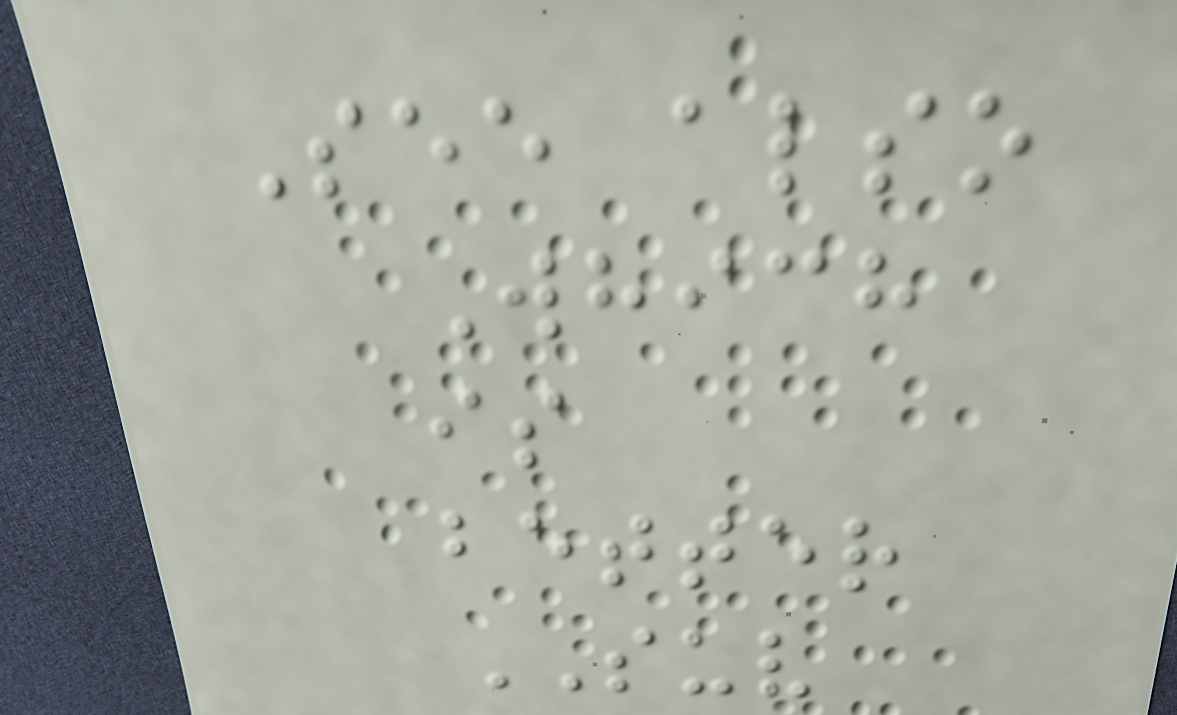See also
Which
is
better
SUV
